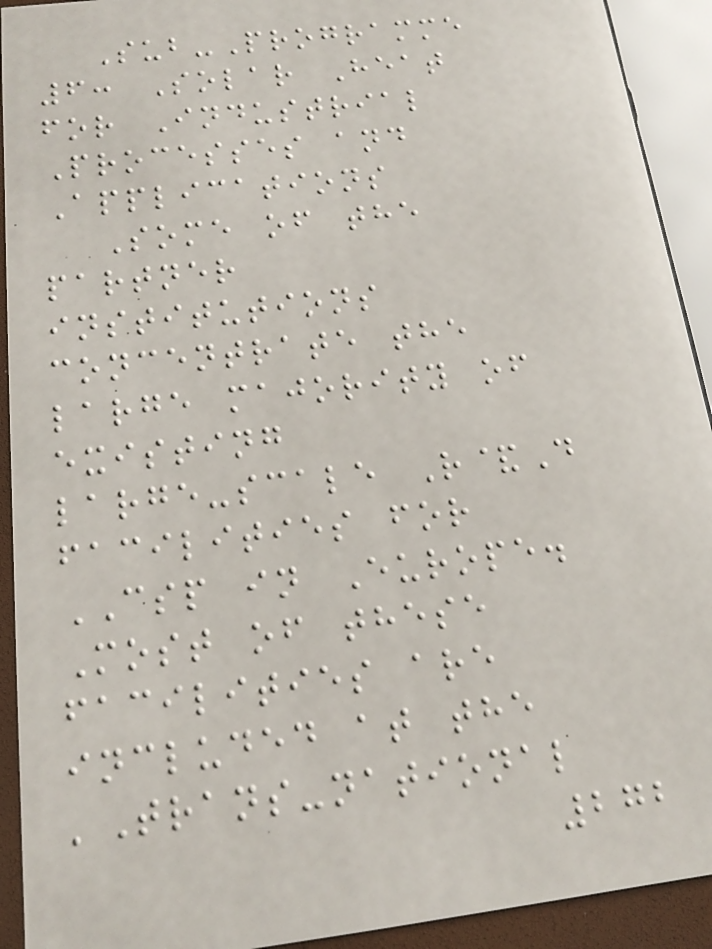Sub-Programme
6: Solar Heat
for Industrial
Processes and
Applications
Some of the
partner
institutions
concentrate the
large majority of
existing
large-scale R&D
facilities for
CSP in Europe.
Most of these
facilities are
included at the
'Trans-national
272
